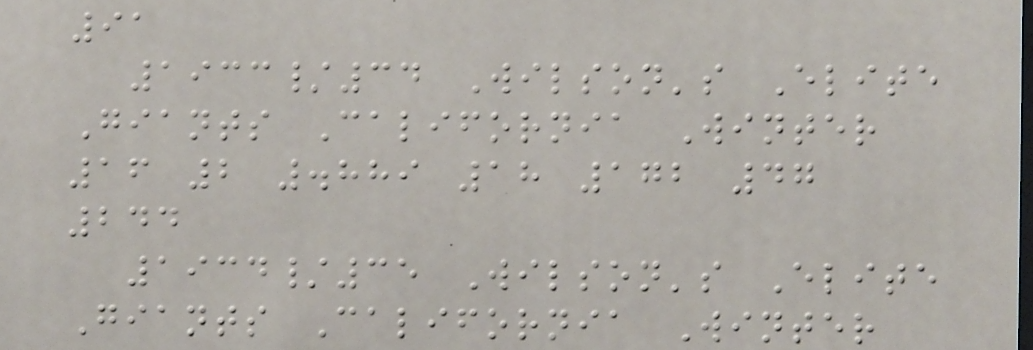91
1933/34 Wilson's Elite
Giants California Winter
16 2 .889 18 172 47
244
1934/35 Wilson's Elite
Giants California Winter
